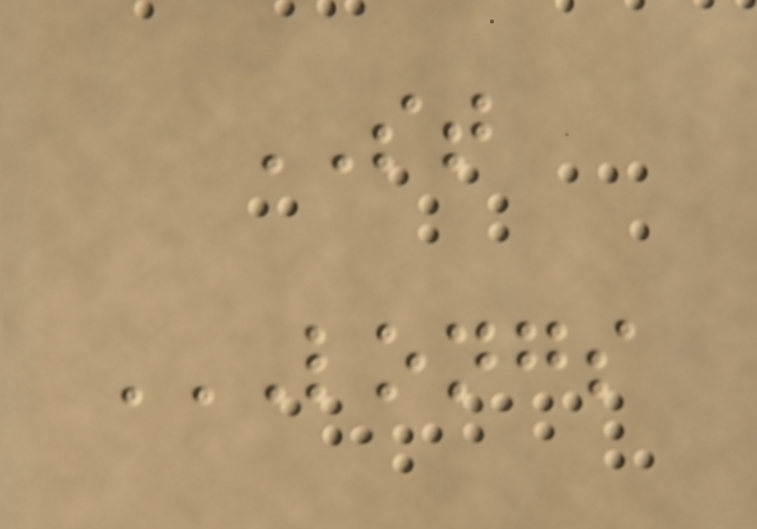ST
LONGS
